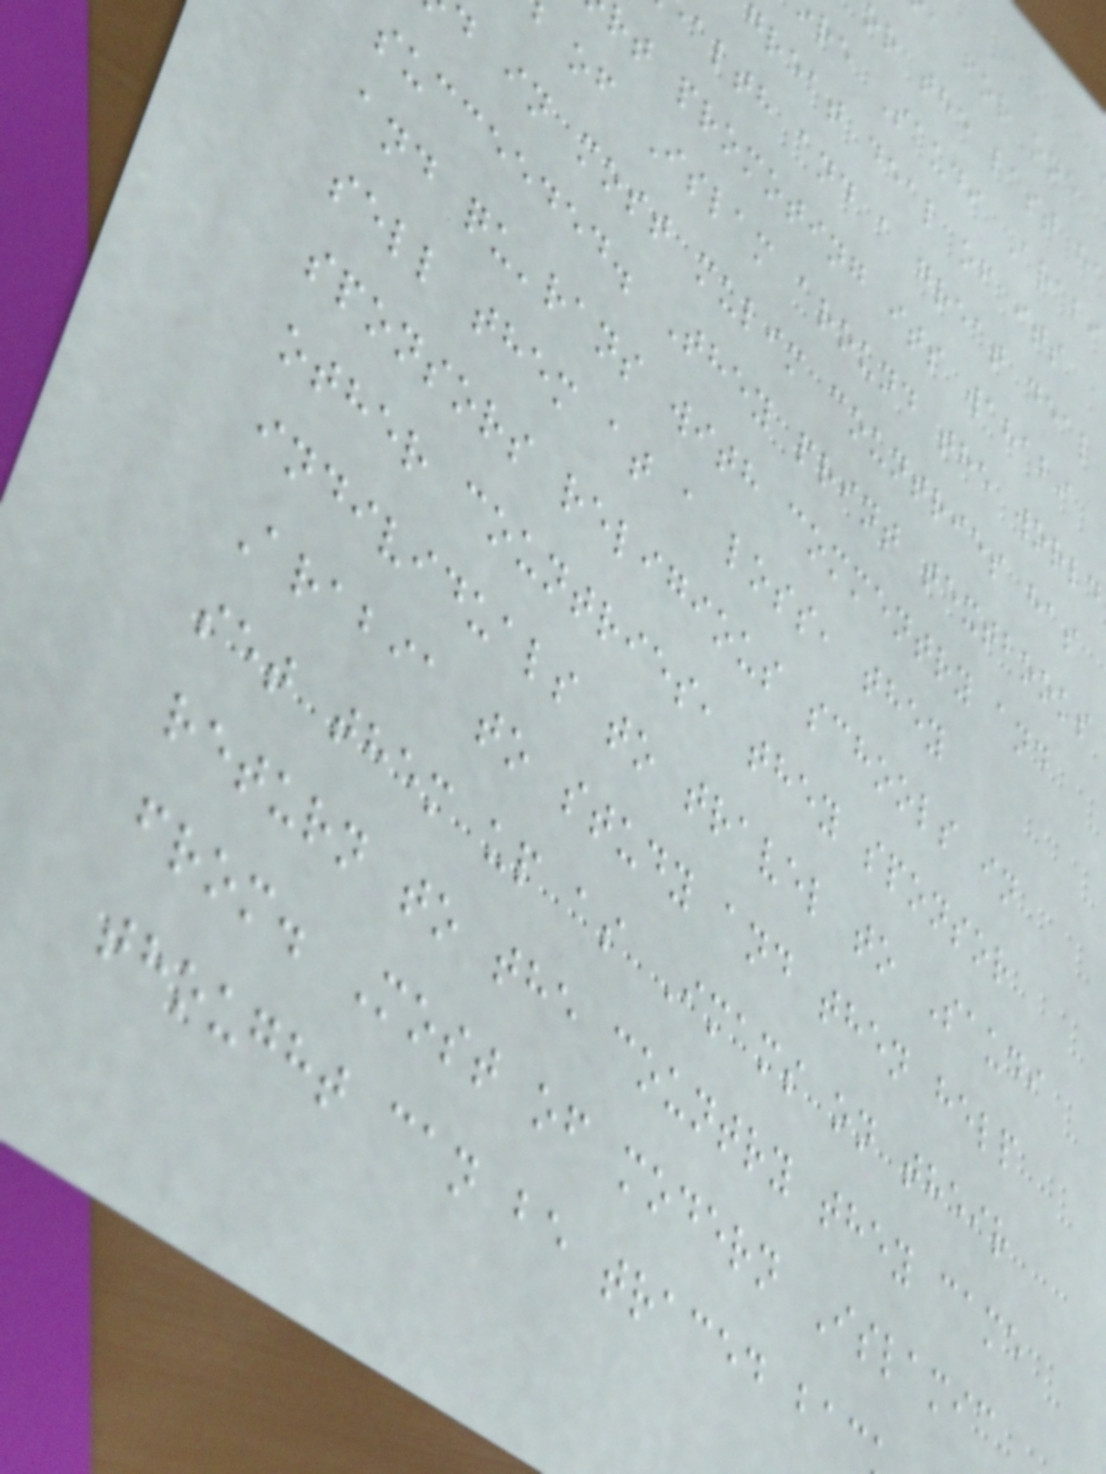a for one
or the last h
re Saudi Arabi
great deal of its
alth and a great deal
rt promoting its wahabi
of Islam around the world
d in most mulim countries has
succeeded. They print textbooks
and qu'rans with commentry and
sell them at a loss, they
sponsors religious schools in
other countries, they sponsor
individuals to travel to Saudi
Arabia to study and then help
set them up as Imams on their
return to the country they came
from. Most of modern Islamic
thought can be traced bac
